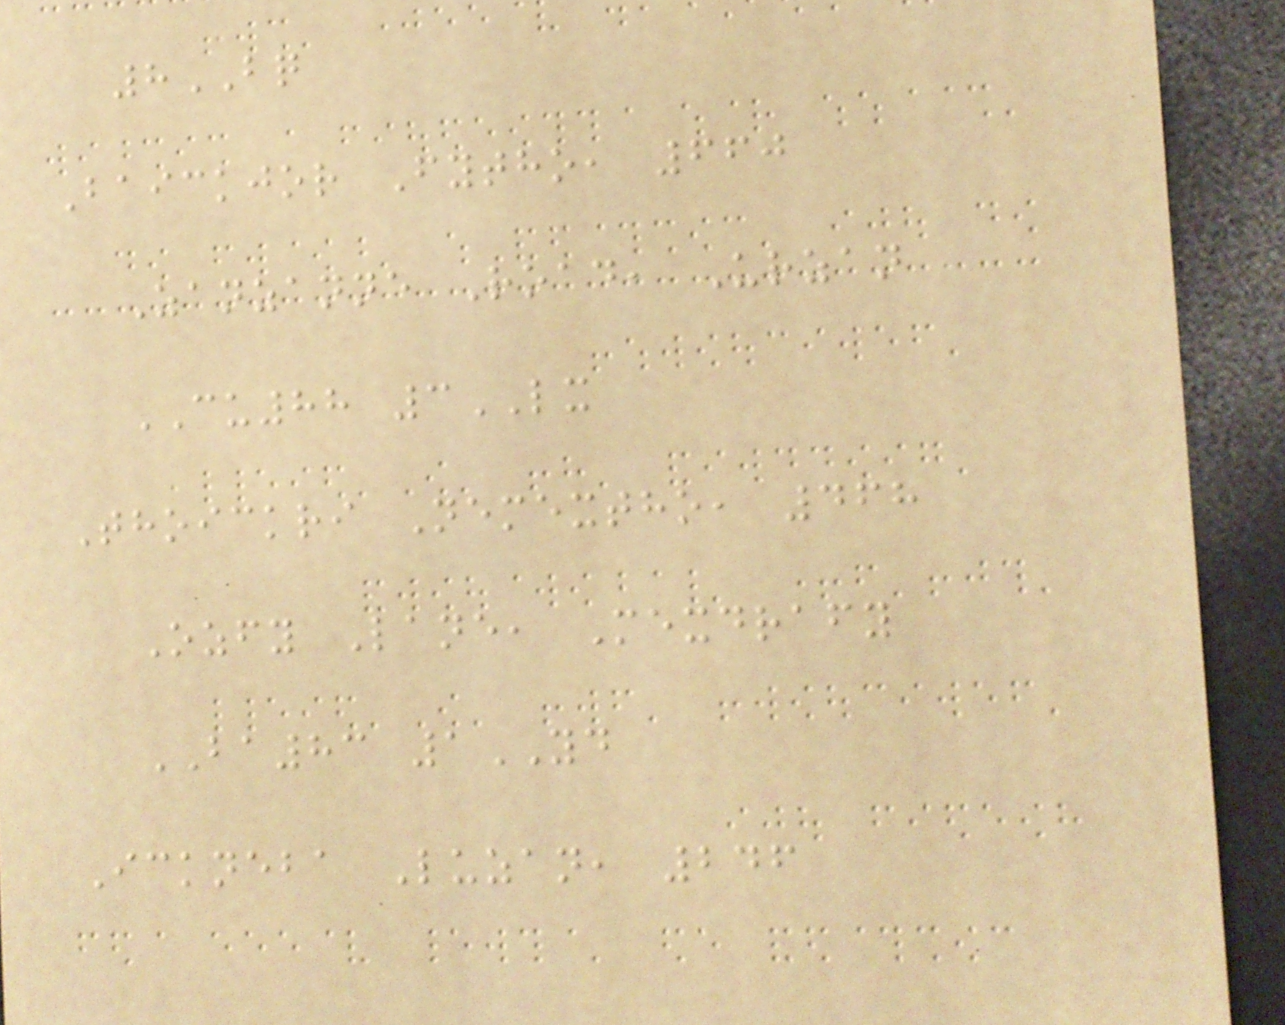8BQ
Baickjor Fytho, 660
Zanzanne Road, Urzan
CU88 3LX
Thoickri Nemextho, 468
Ozfy Lane, Mexdrafy
BA83 1YD
Ickneba Luzan, 246
